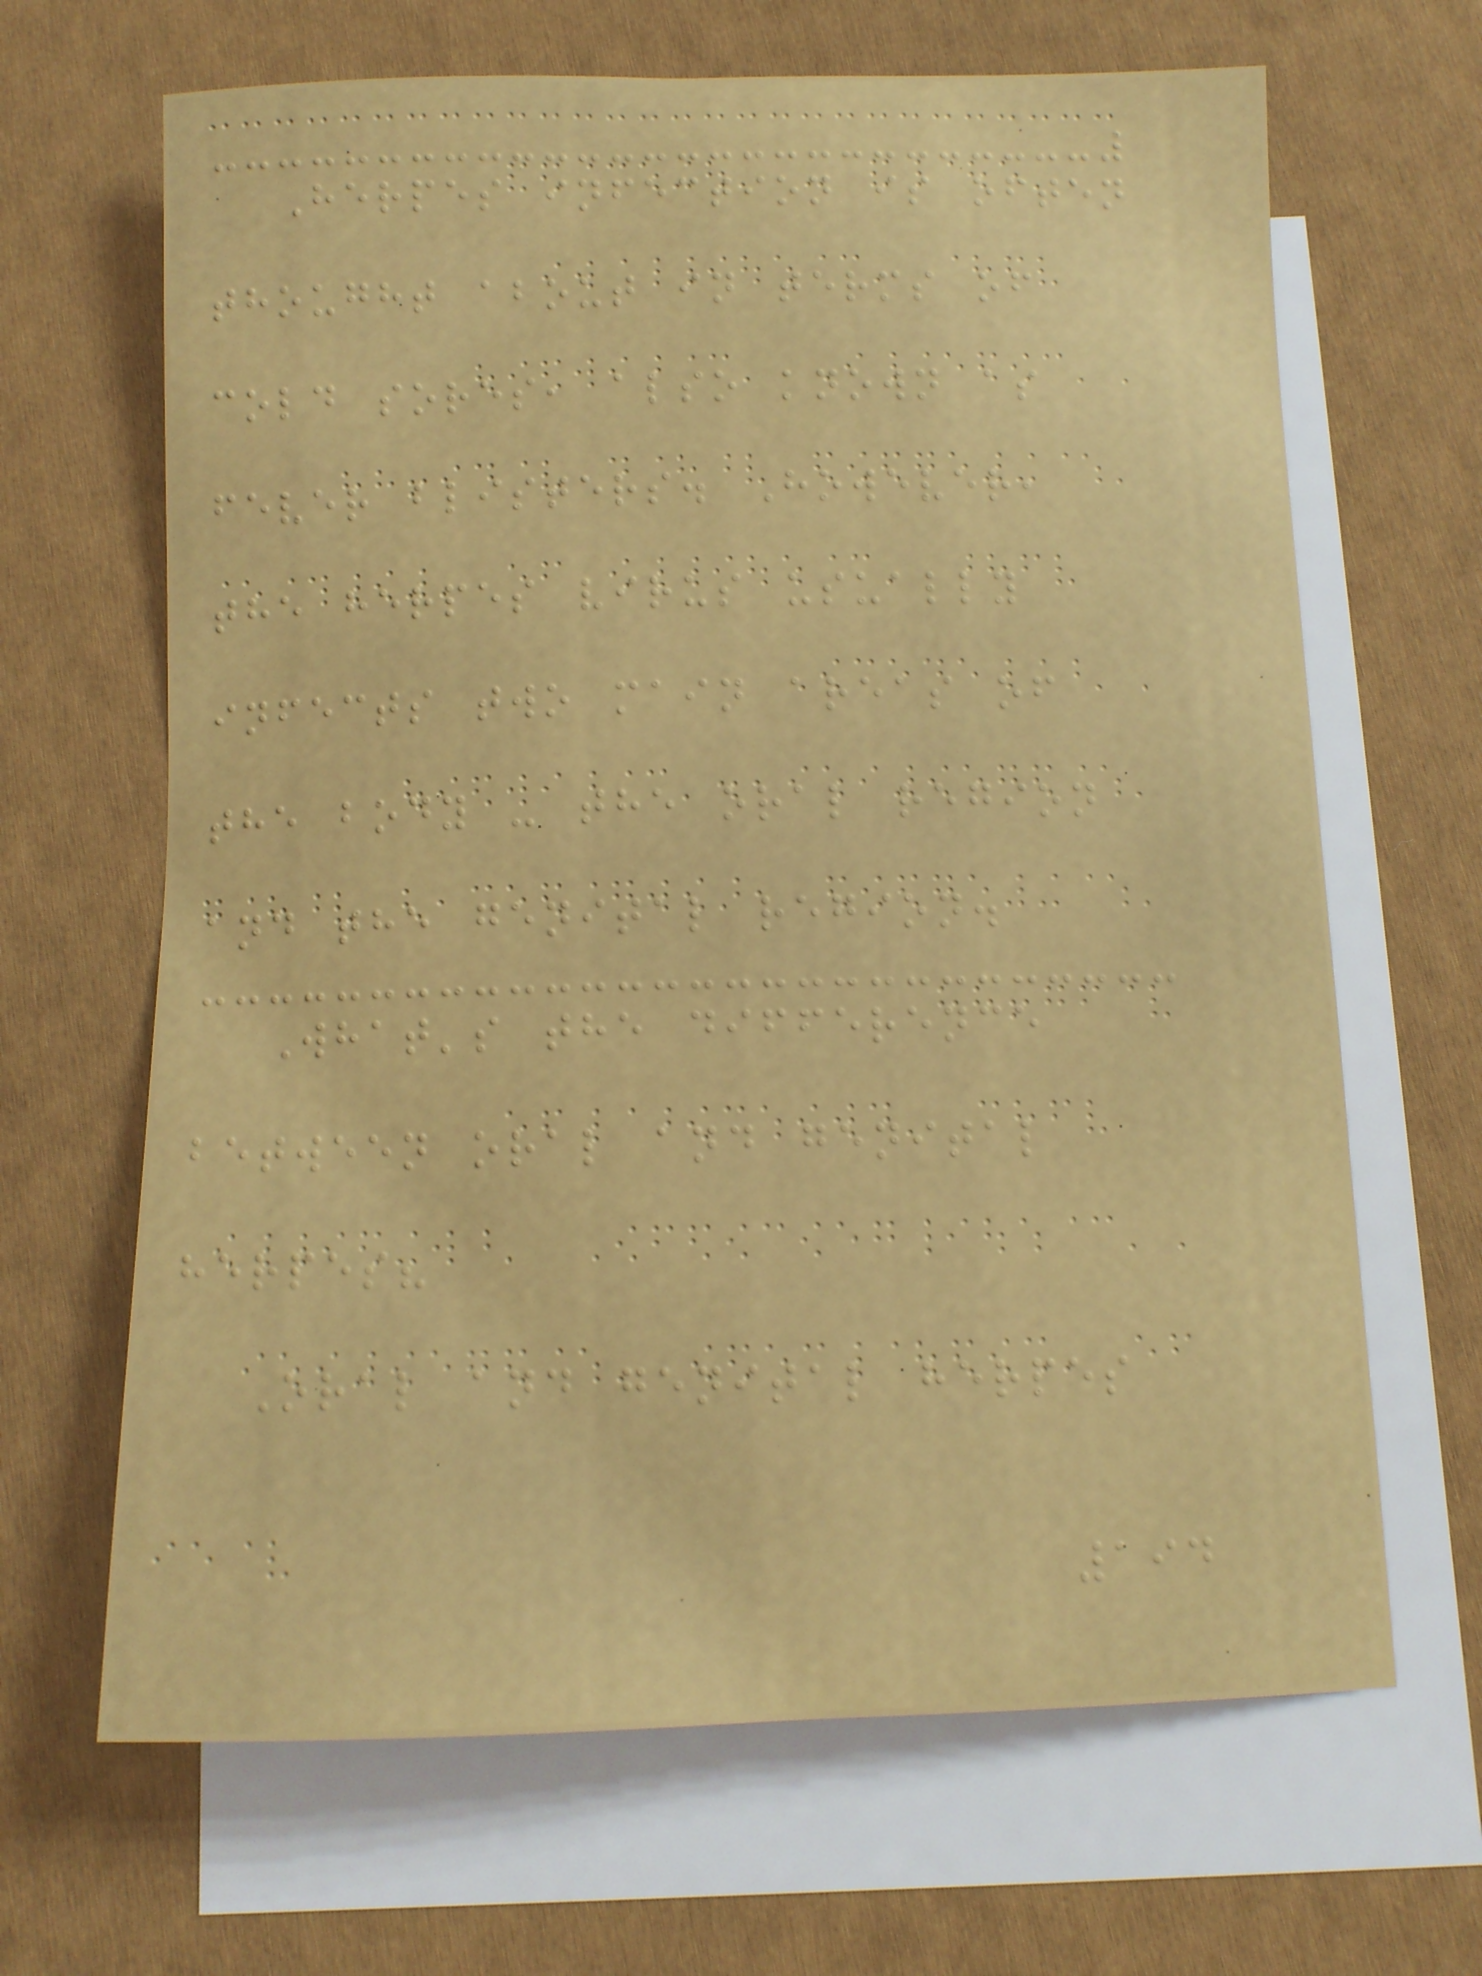Herpes infection is often
thought about in terms of
cold sores, also known as
fever blisters. However,
the herpes virus usually
infects two main areas of
the body - the oral region
and the genital region.
What's the difference
between oral and genital
herpes?
Oral and genital herpes
194
